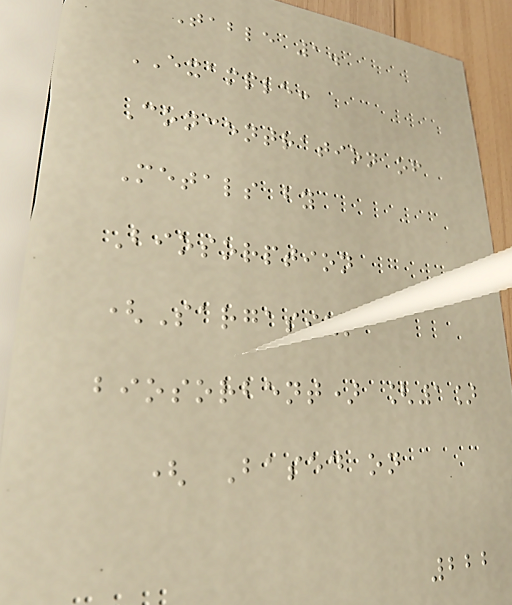Table 1.
EXAMPLE:
Concentration of
Metals by
Biosorption
(Sargassum
biosorbent) [1]
( Based on
222
